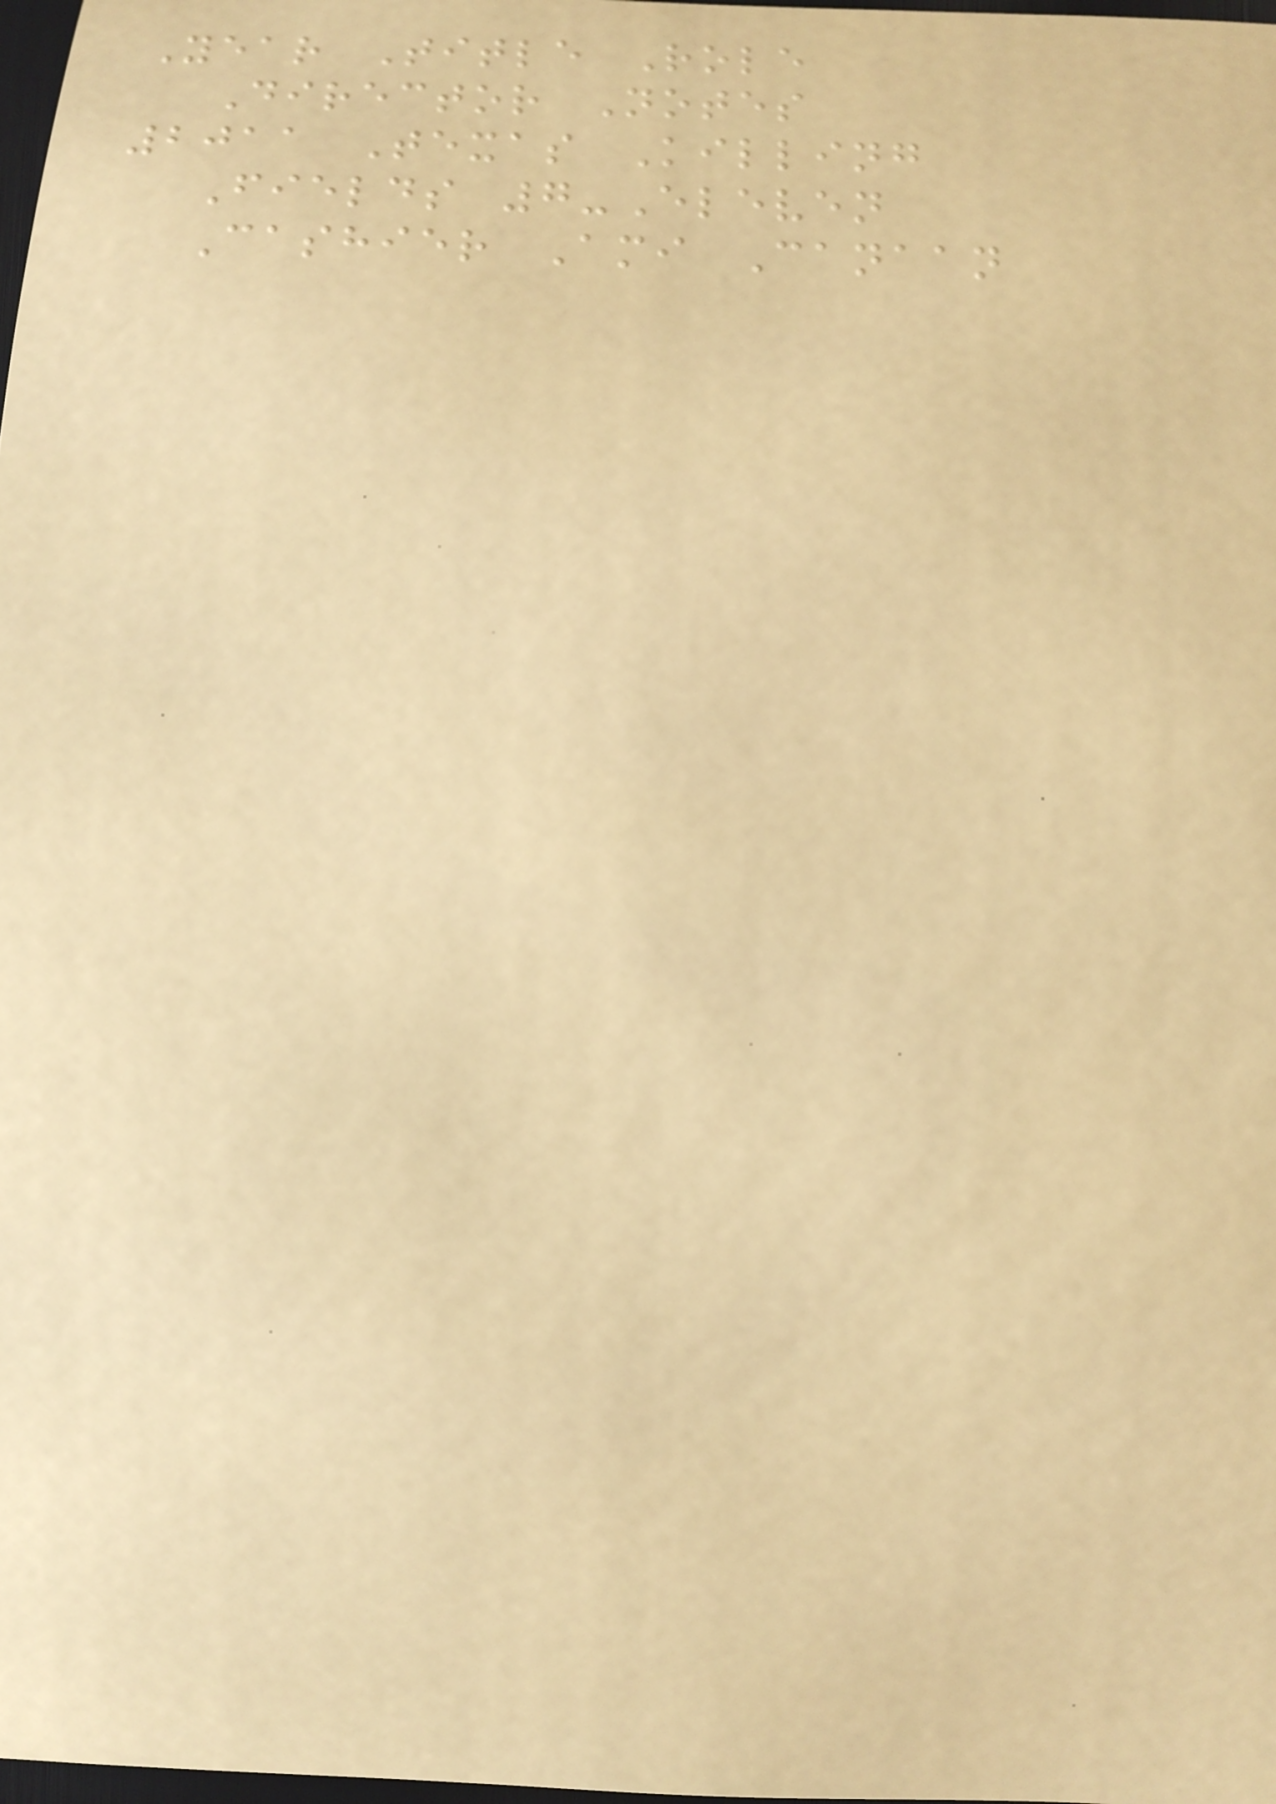Year Title Role
Director Notes
2011 Texas Killing
Fields 7-Eleven
Cashier Ami Canaan
